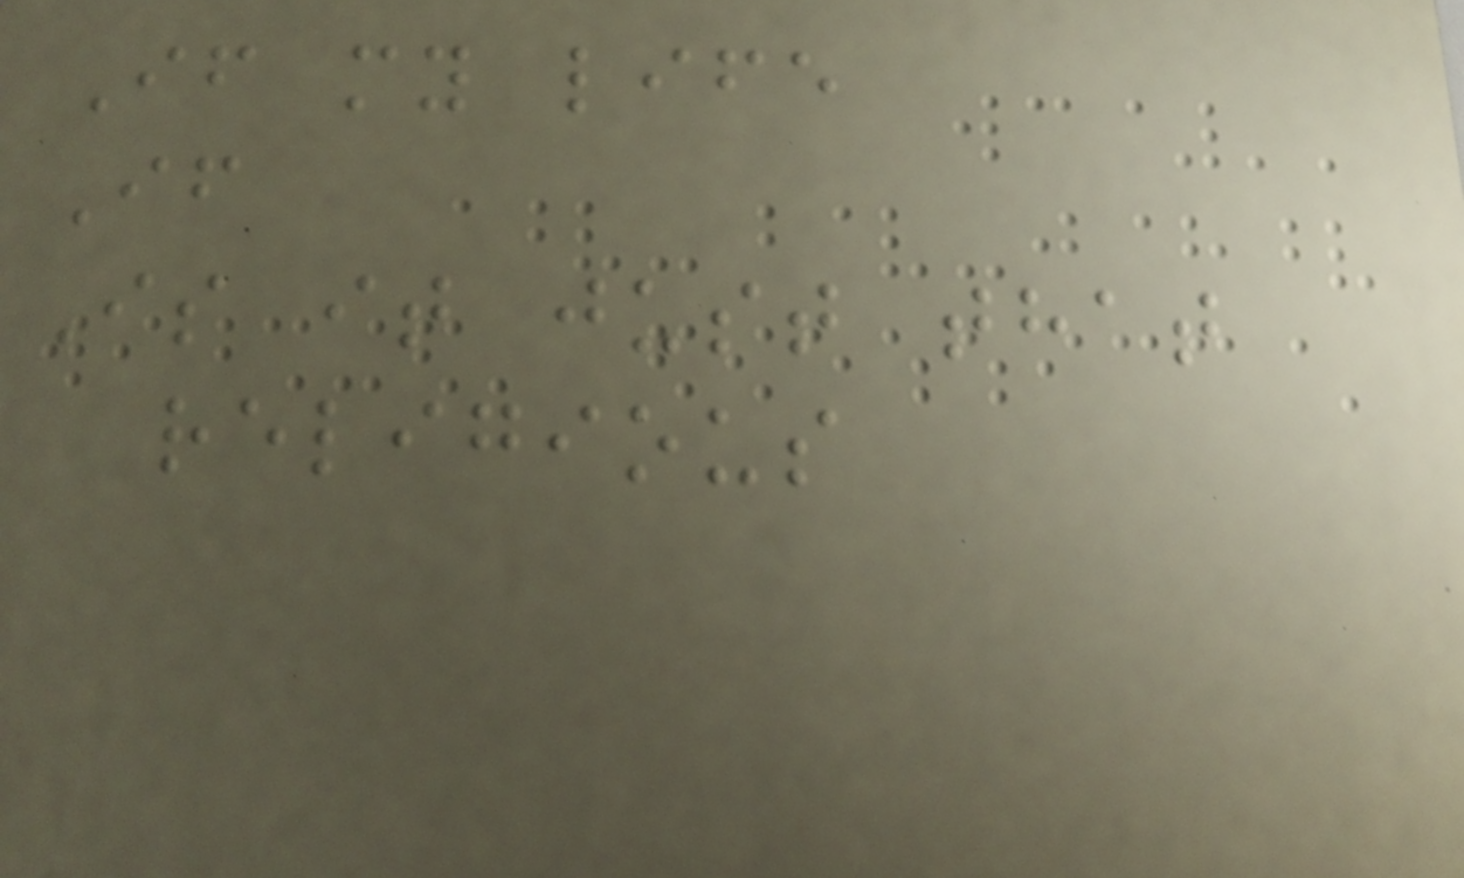If my life
If
Is it just that
religious
